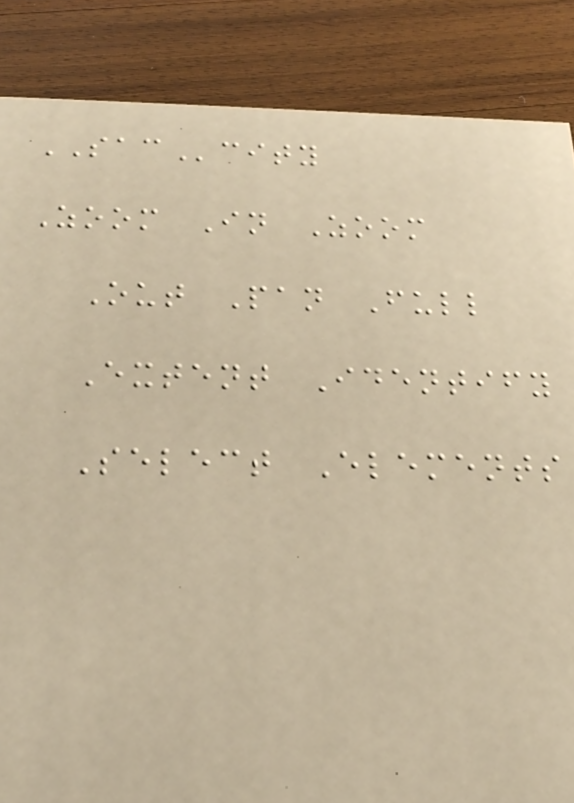SACcity
Zoom In Zoom
Out Pan Full
Extent Identify
Select Elements
